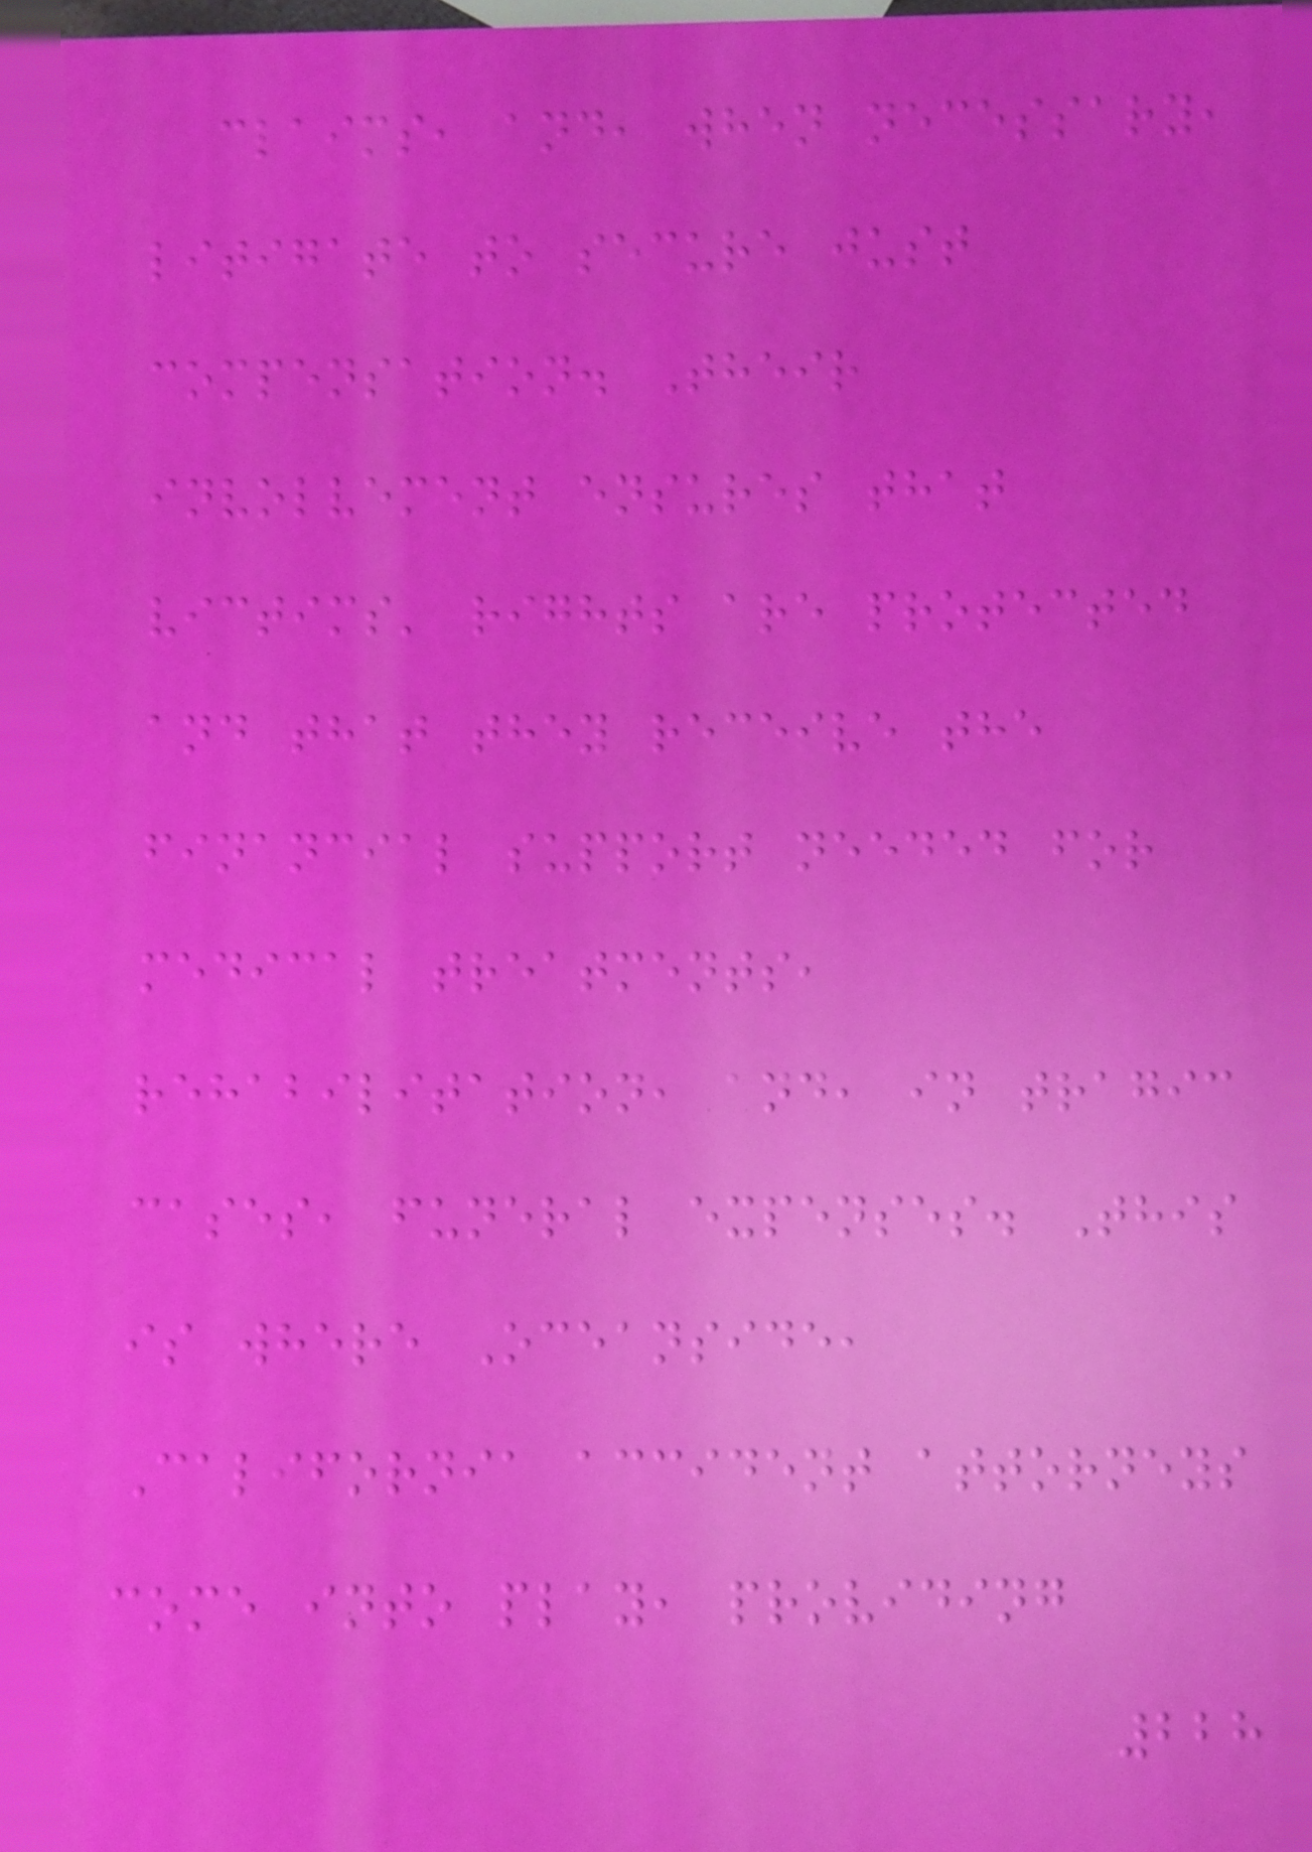claims, and, when necessary,
litigate to secure just
compensation. Their
involvement ensures that
victims' rights are protected
and that they receive the
financial support needed for
medical treatments,
rehabilitation, and, in tragic
cases, funeral expenses. This
is where Oceanside,
California accident attorneys
come into play, providing
228
